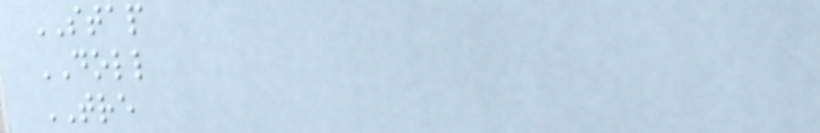STAP
DOLL
TRE
